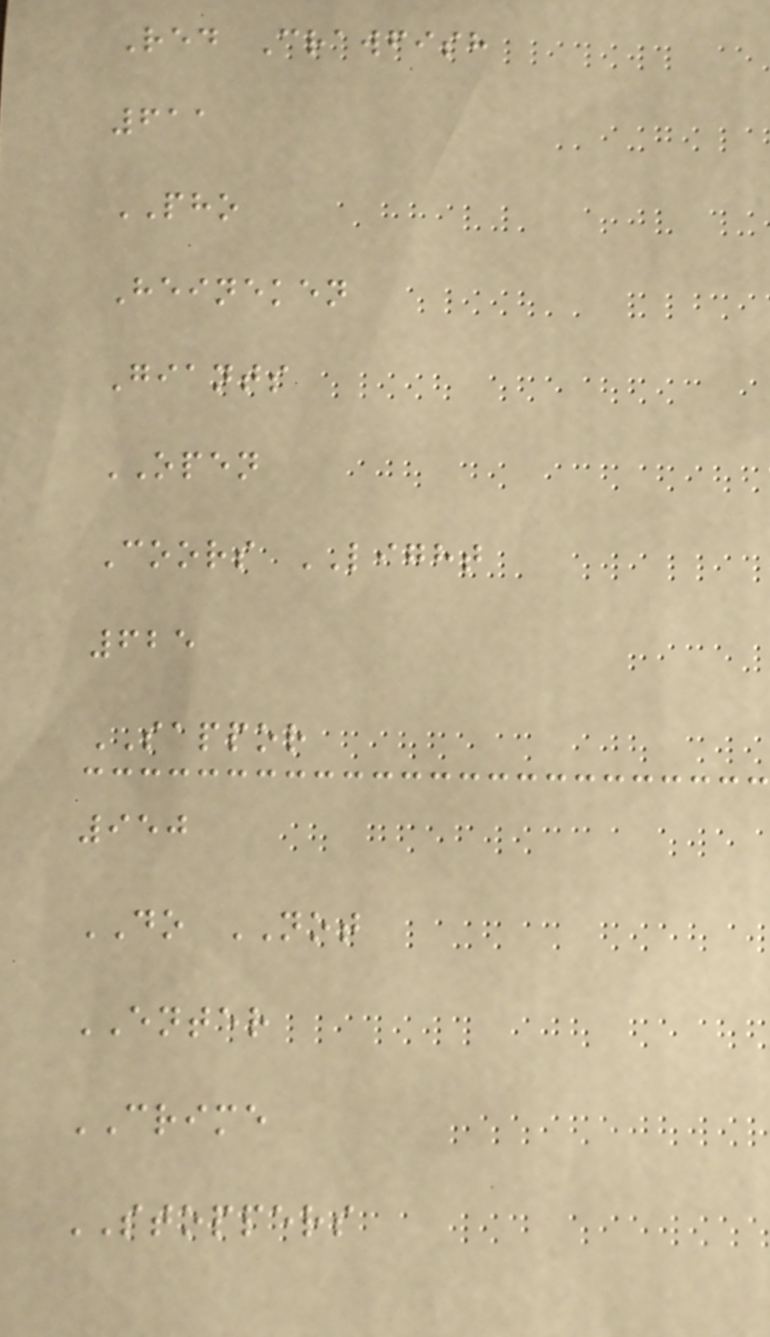Red Crawfish
611
PHO
Heineken
Giants
OPEN
Coors LIGHT
625
SAPPOR
950
DO NOT
ENTER
CRIME
STOPPERS
